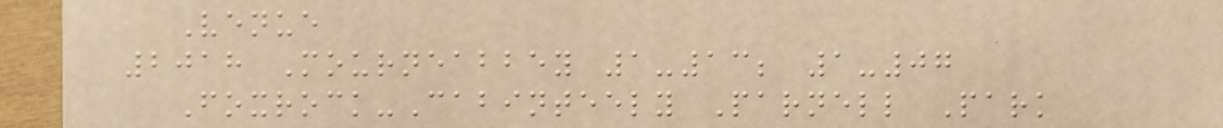Venue
2018 Mourneabbey 1-13; 1-07
Foxrock-Cabinteely Parnell Park
